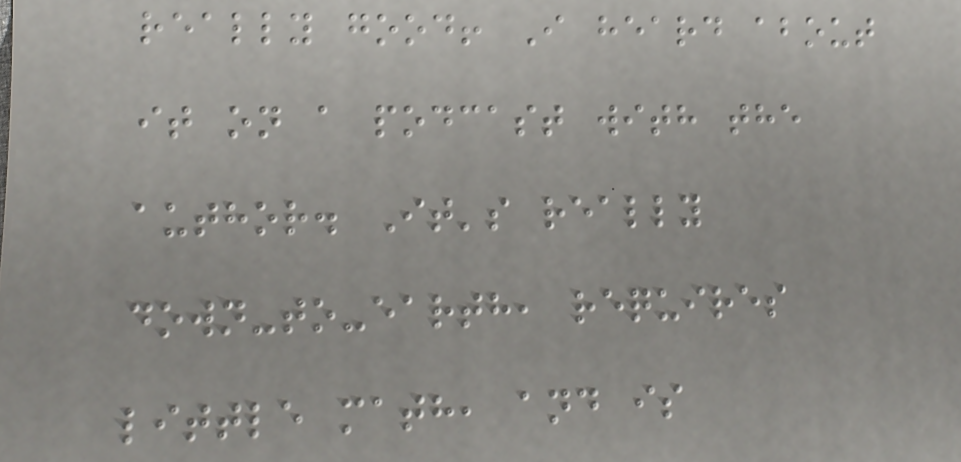really good! I heard about
it on a podcast with the
author. It's really
down-to-earth, requires
little math, and is
